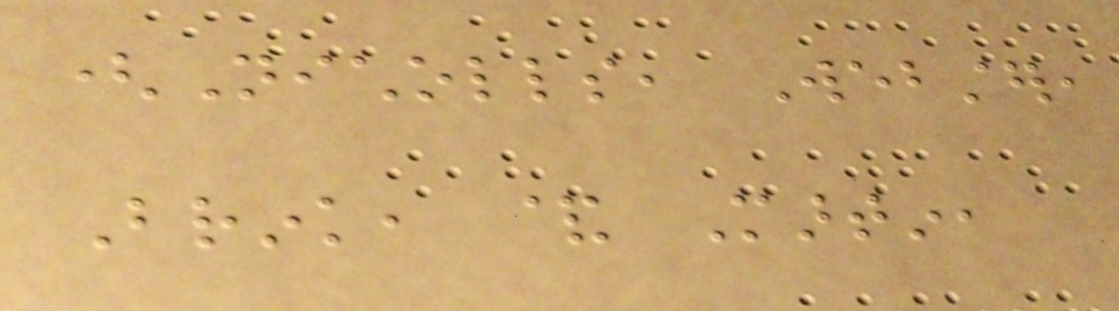(Nicholls, Webster,
Brink, & Martin,
